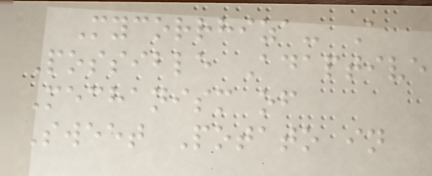Mycorrhiza- A
Possible Adaptive
Mechanism of
Sweet Potato in
